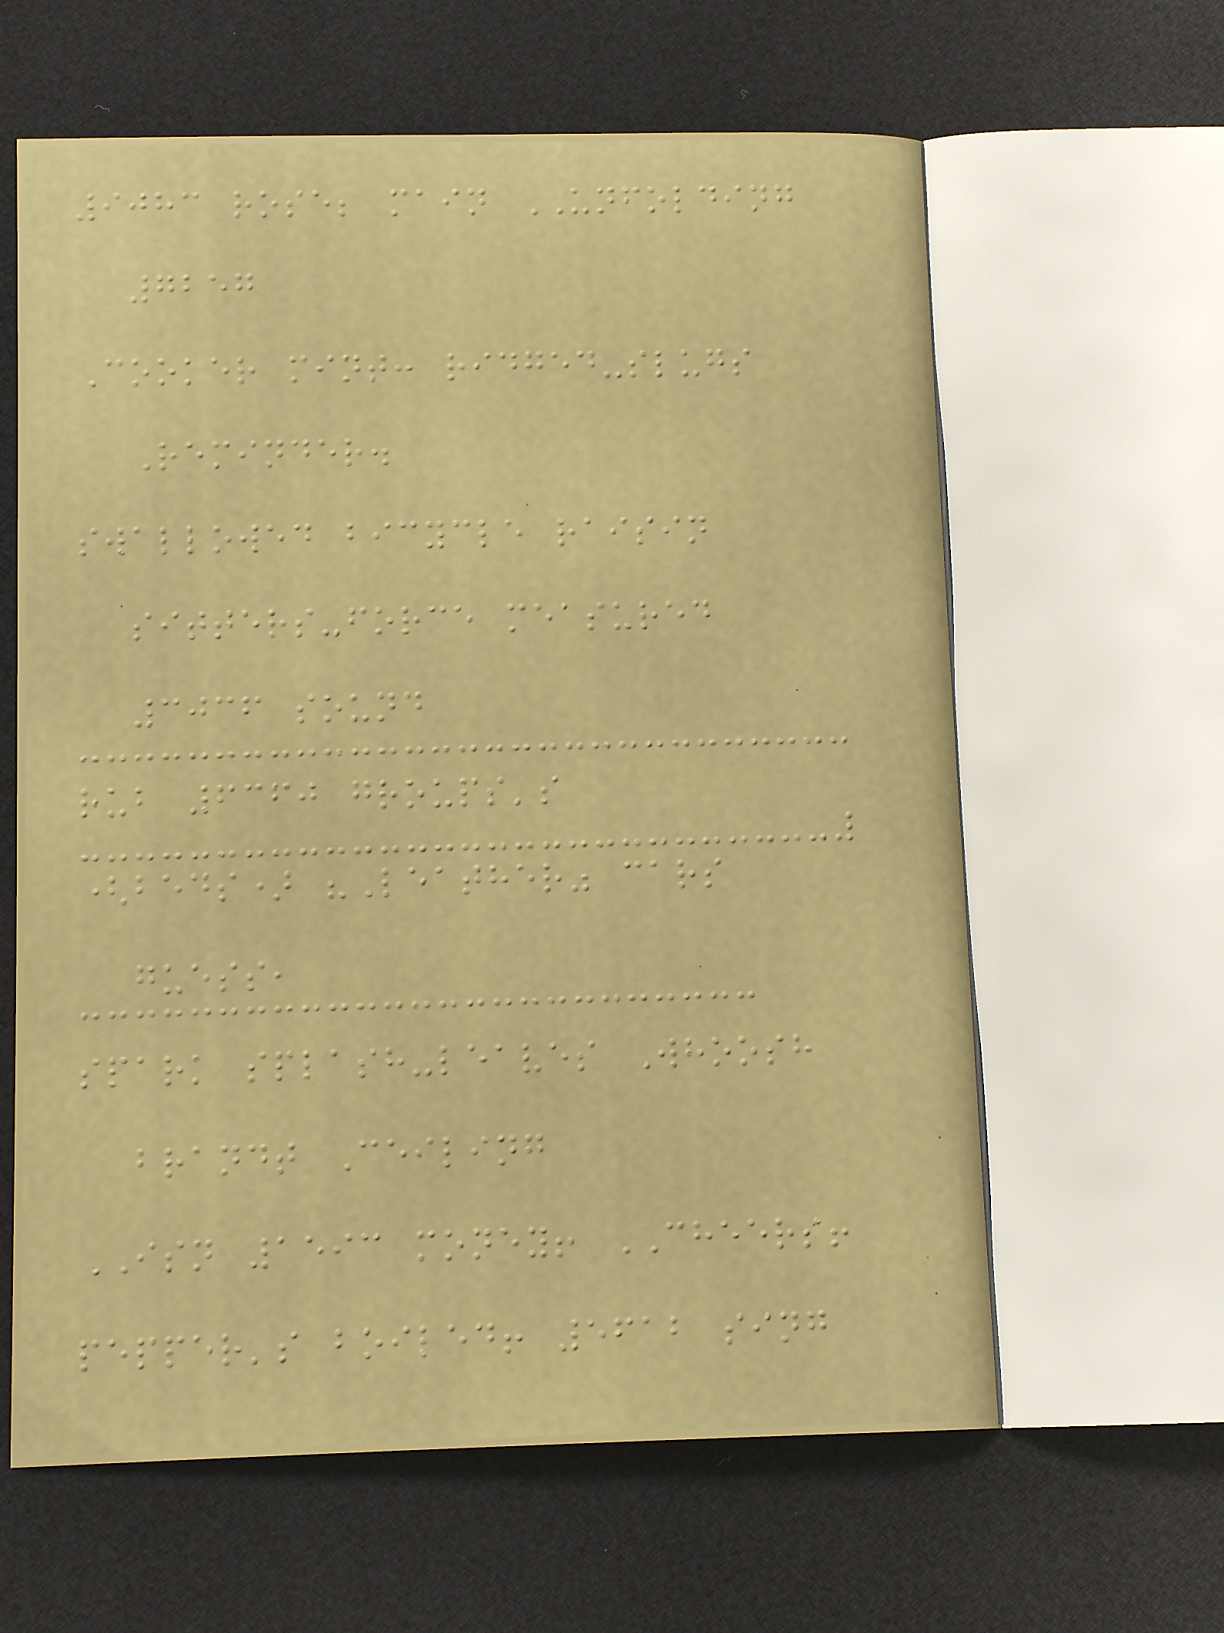9083 rose; main UNFOLDING
7257
Cooker mint: ridged-slugs
Reminder.
swallowed bicycle raisin
sitters-force measured
3036 sound
rub 6360 groups's
(beds) "Leather" cars
guess,
spark splash-leaves Whoosh
brandt Ceiling
ISN 1593 money! CHEERS!
pepper's boiled! 5612 sing
